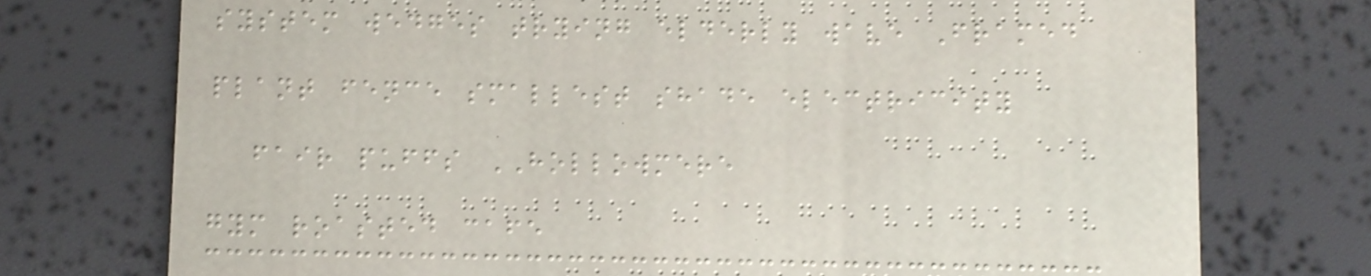system wedges trying elderly wave Framed
plant fence smallest shade electricity
fair puffs HOLLOWMERE
gym roasted cafe
